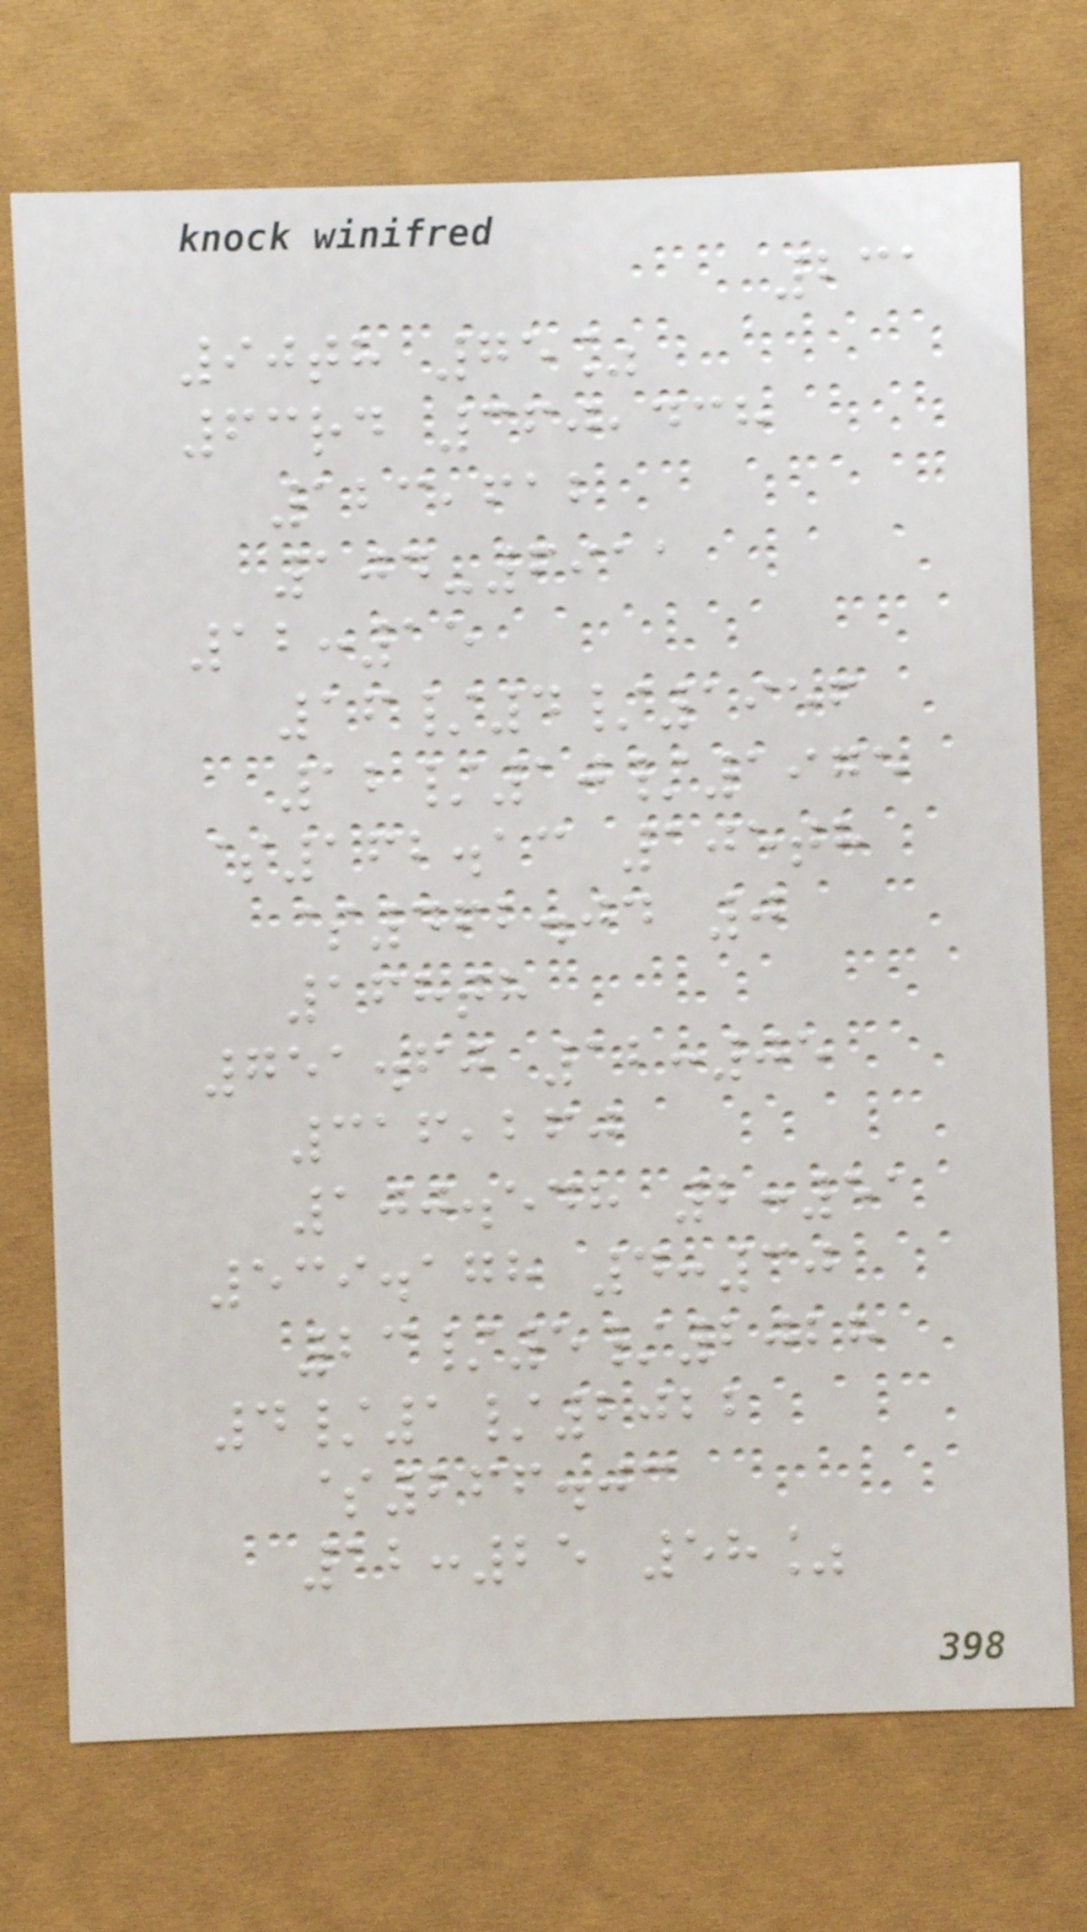231
90th 75%
63rd 360,438
123,612
104-6911
12:15
16/4/1956
12/10/1975
$162.13 105th
$462.04 0
168th
751.60 12:05
316,260
100.548 2:51
539.178 4:30
23/5/2028
4/1/2022
$266.03
12:25 58%
